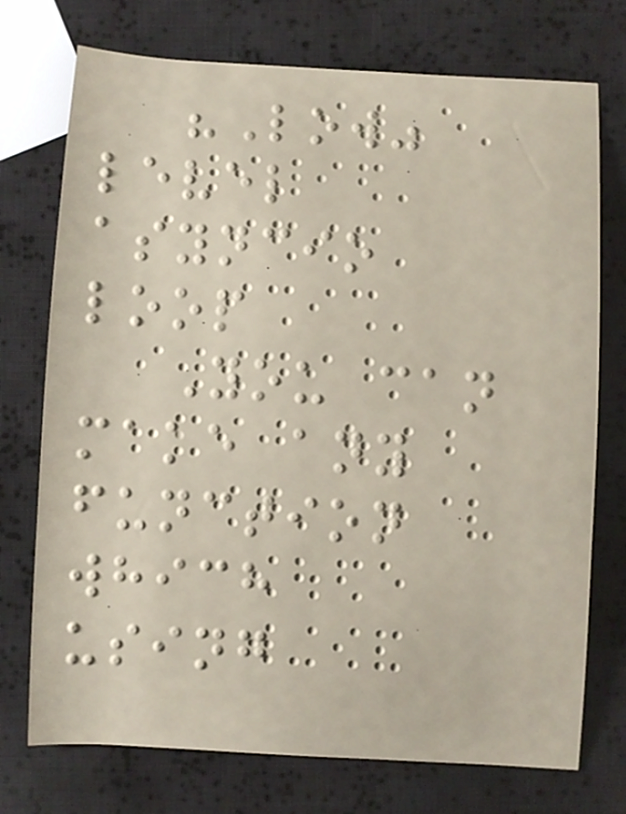"Low"
level
asyncio
loop
You can
make any
function
which
using
